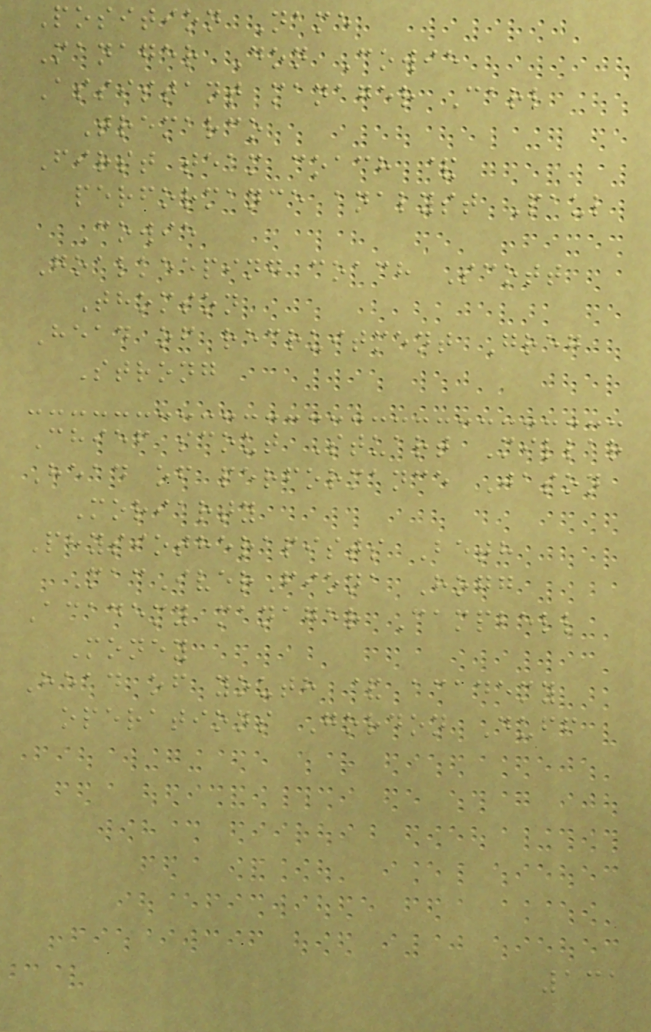Position Name
Manager Don Cowie
Assistant manager Carl
Tremarco
First team coach &
performance analyst Paul
Cowie
Goalkeeping coach Scott
Thomson
Head of recruitment Greg
Strong
Chief scout Stuart Millar
Head of performance Jason
Moriarty
Physiotherapists Beth
MacIverFiona Hogg
Academy manager Campbell
Money
Head of youth & academy
operations Gordon Duff
131
